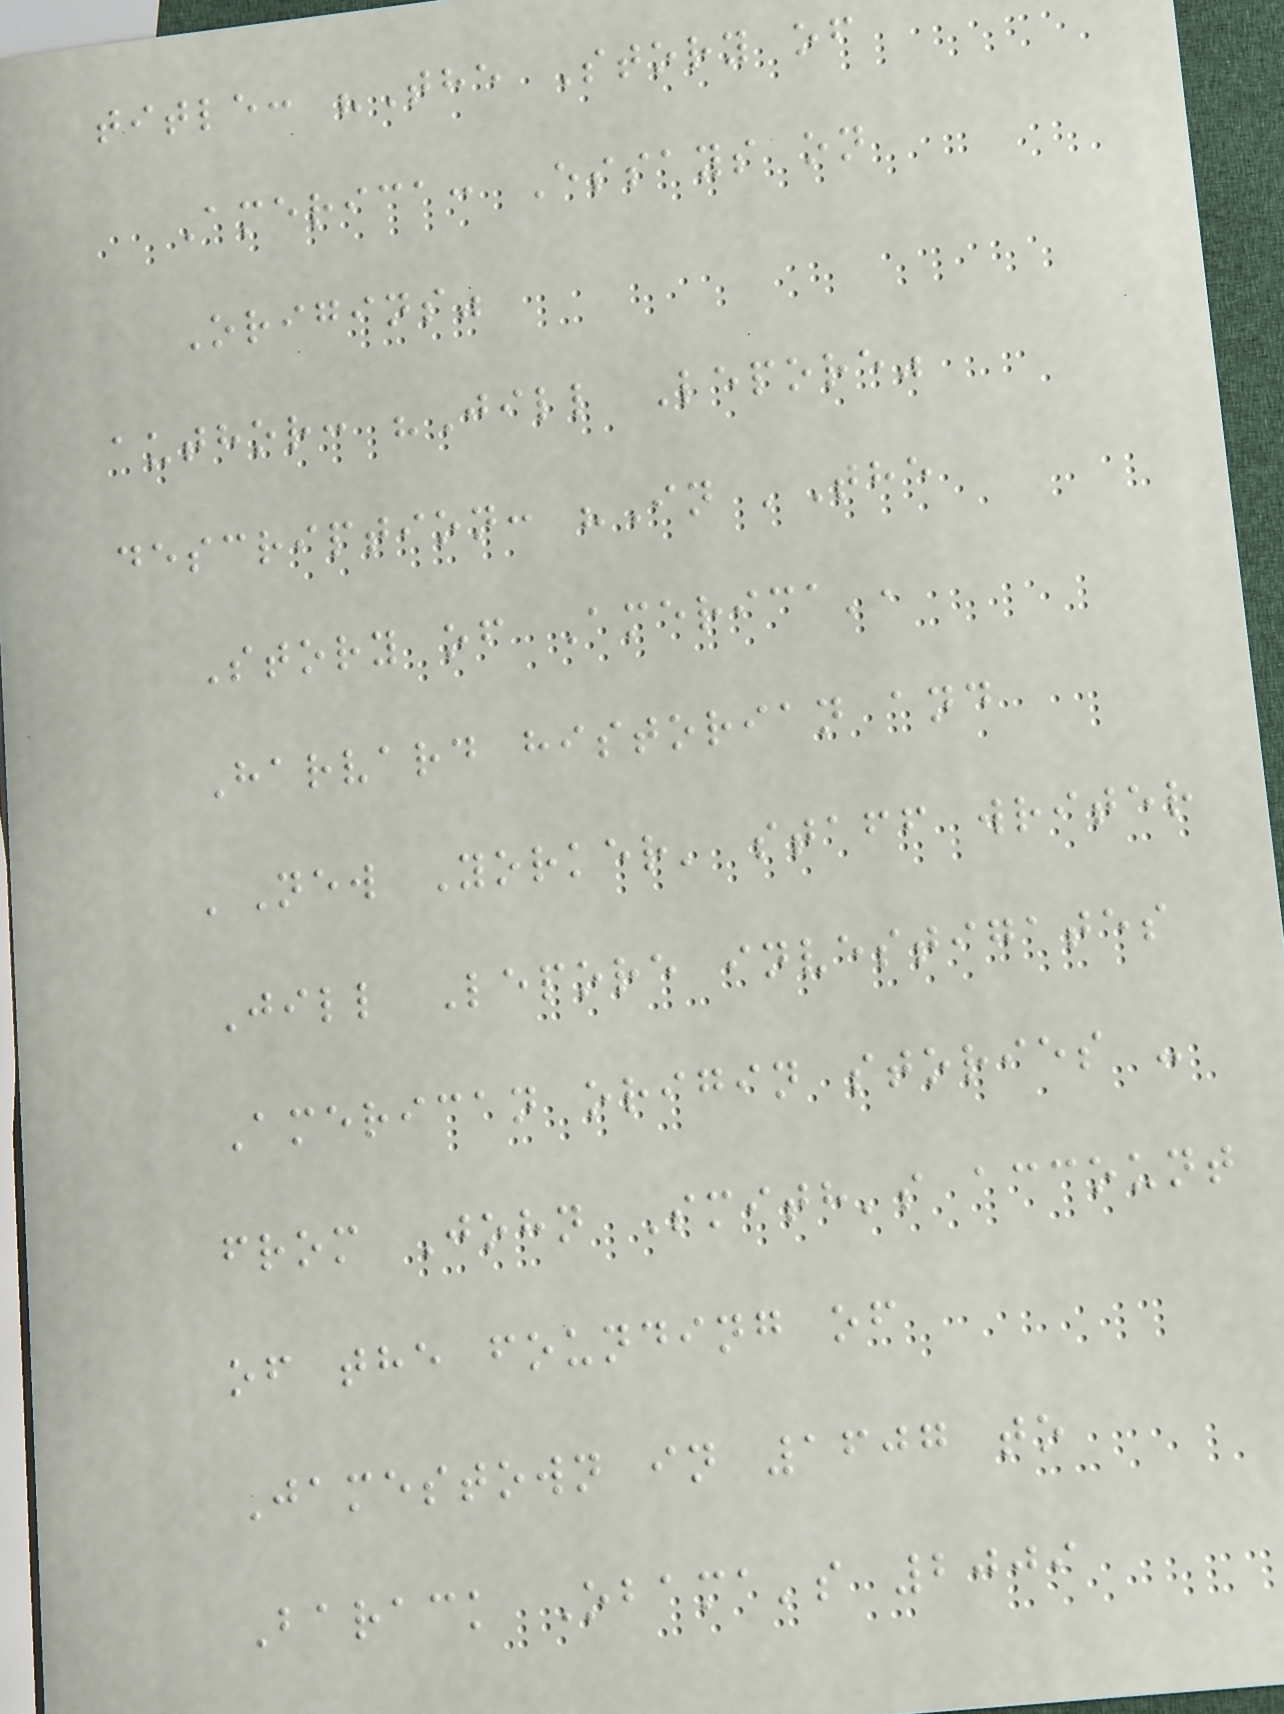title: "The Story of
America: Essays on
Origins"
author: "Jill Lepore"
description: "In 'The
Story of America',
Harvard historian and
'New Yorker' staff writer
Jill Lepore investigates
American origin stories -
from John Smith's account
of the founding of
Jamestown in 1607 to
Barack Obama's 2009
